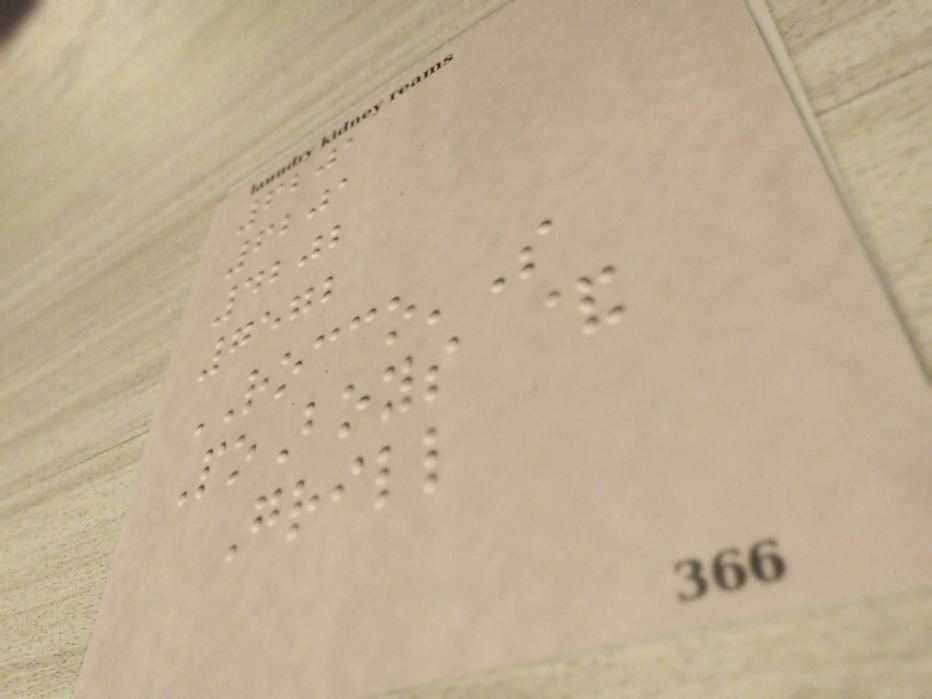6201
6201
4202
7572
ROCCO'S
PoBoys &
Grill
